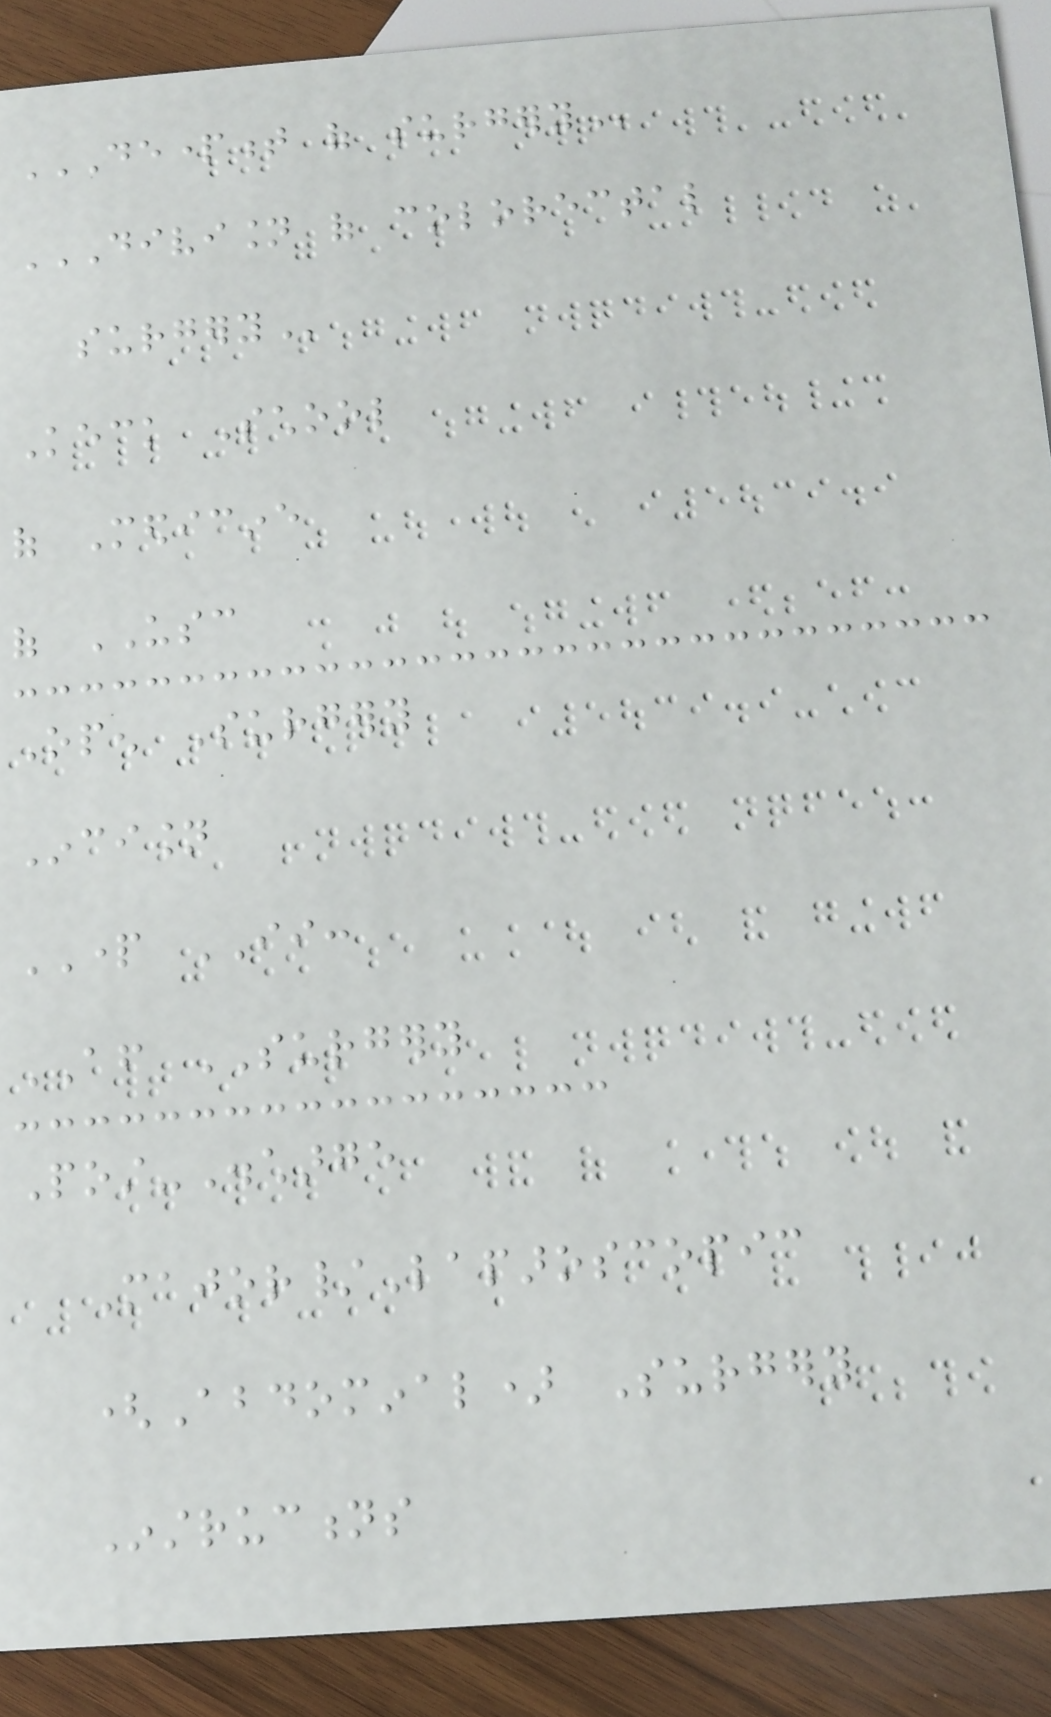DEPARTMENT OF SURGERY
DIVISION OF COLORECTAL
SURGERY
Keck School
of Medicine
of USC
Open Surgery
Incision
PART II:
AFTER SURGERY
Post-Discharge
Major/Laparoscopic
(Abdominal) Surgery
Instructions
